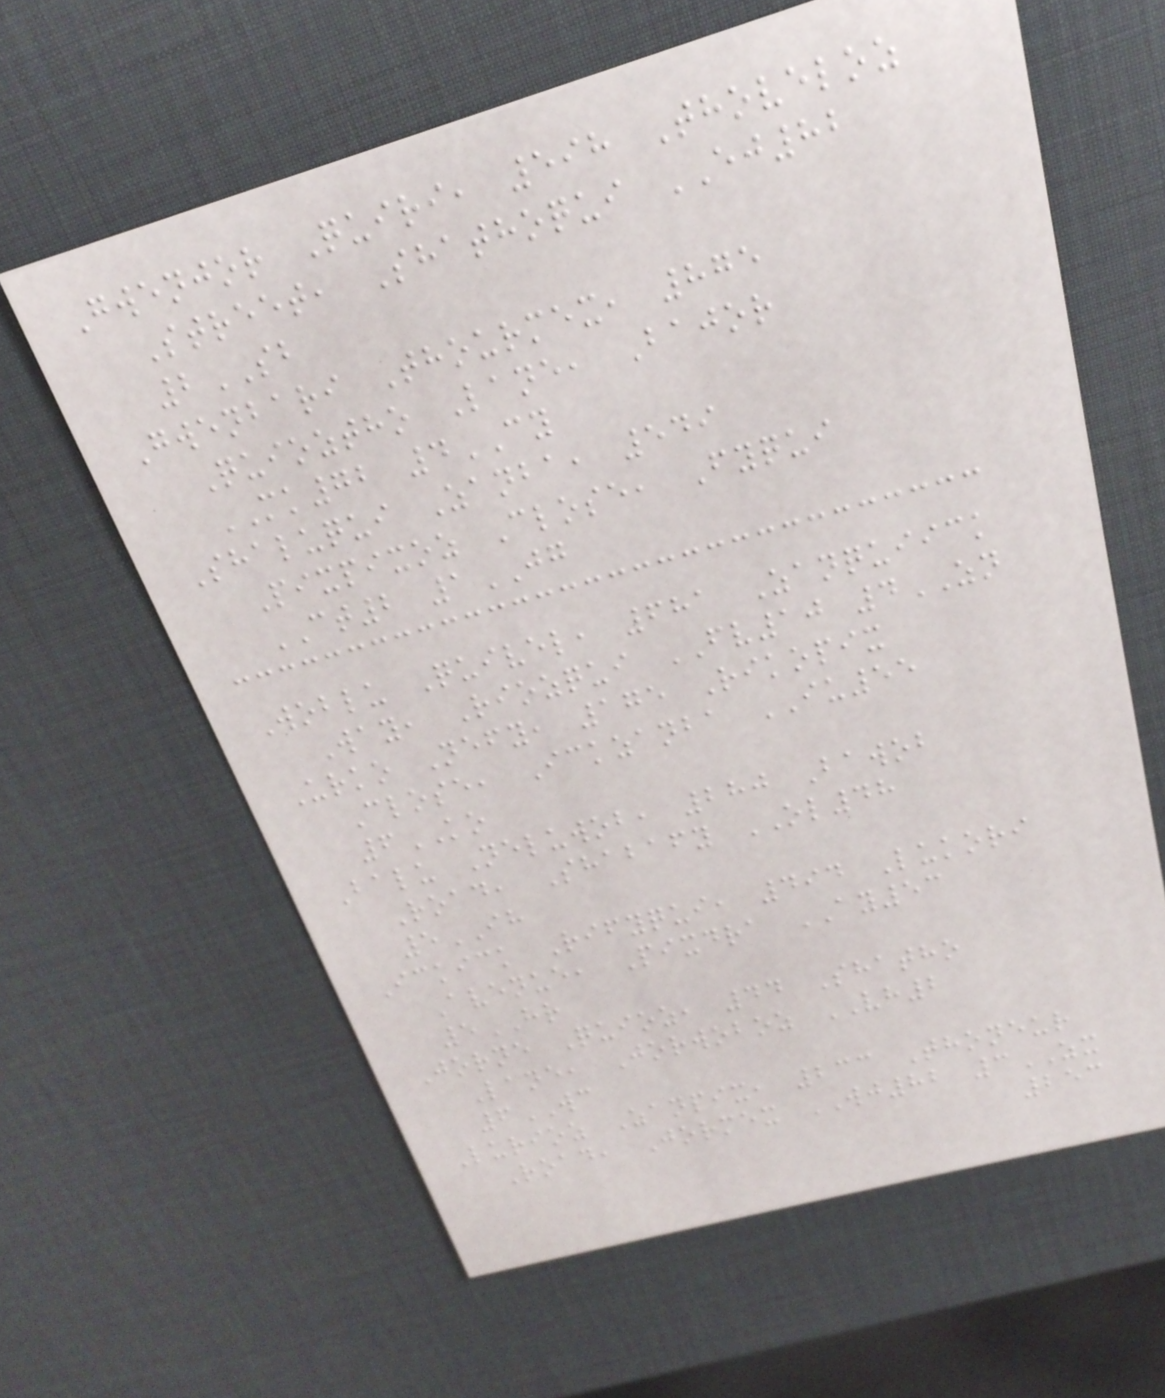Gwenjor Quiri, 598 Thoveloz
Street, Shathoqui EJ82
2SB
Gwenbari Thourmex, 875
Quioztho Lane, Bajor
MK72 4CY
Shaluqui Zanba, 549
Pixpixoz Close, Fyqui
CT2 1JG
Woblu Quivel, 681 Zanquiick
Way, Riozqui FV10 4ZN
Urko Nefy, 175 Rikopix
Close, Ickzanba IU55
6KO
Balu Neluwob, 280 Bawob
Road, Shabafy OL48
5IH
Ickick Rifyqui, 494 Lukori
Avenue, Pixdra AY53
5HR
Jorne Quioz, 44 Shatho
Lane, Jorwoboz VH2
6WC
Lurioz Zanpix, 233 Thoneur
Road, Jormex WJ82 3ZX
253
